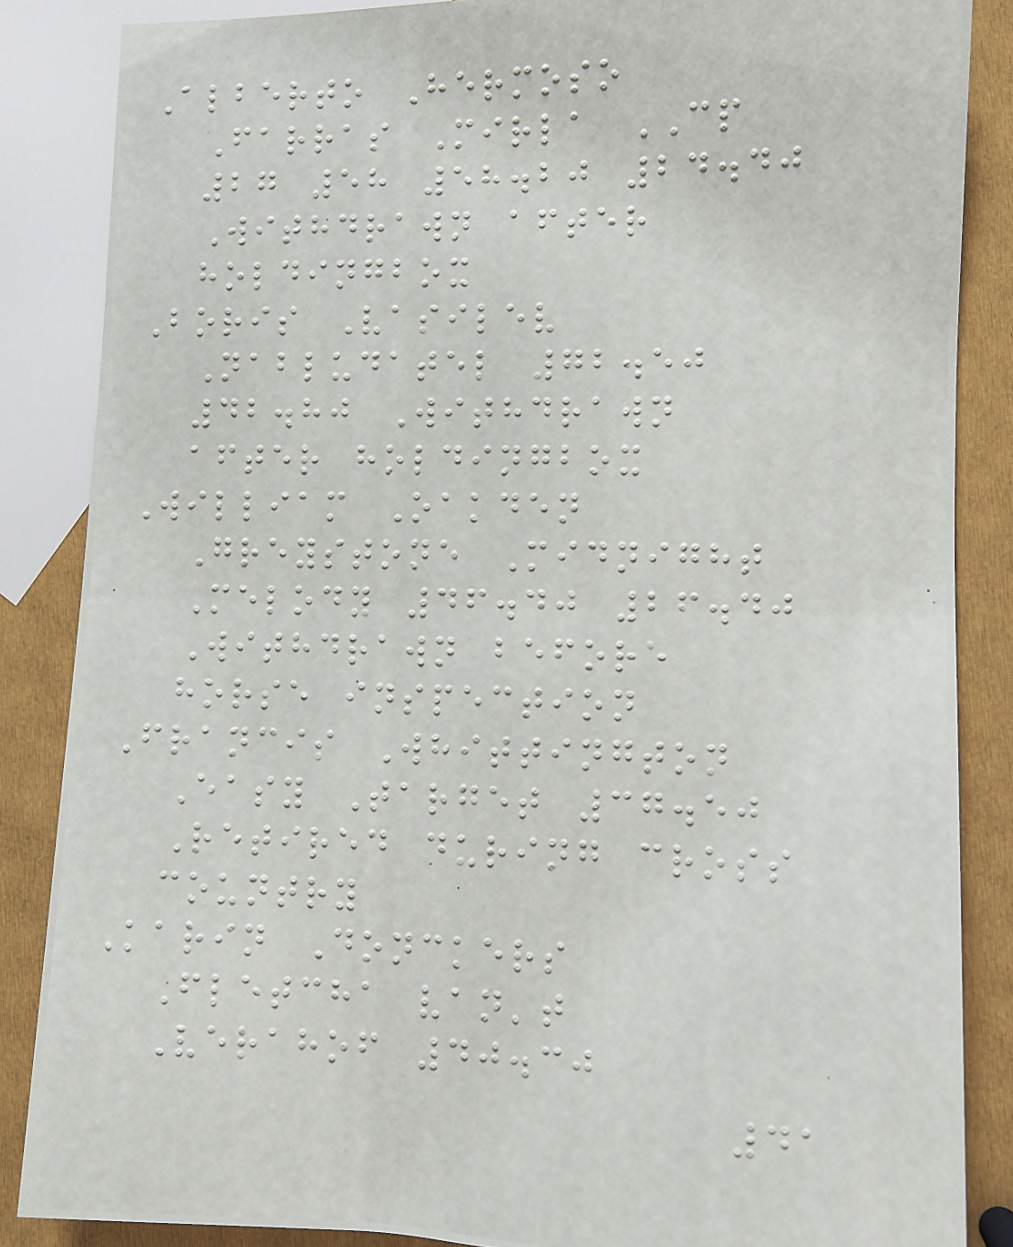Alberto Hermoso
Farras Mirla CP
27 58 58.20 24.40
Withdrawn after
holdingbox
Boris Vasilev
Nabludatel 72.50
42.80 Withdrawn
after holdingbox
William Oakden
Greystone Midnight
Melody 46.40 26.40
Withdrawn before
horse inspection
Francis Whittington
Easy Target 37.50
Retired during cross
country
Karin Donckers
Fletcha van't
Verahof 40.30
41
